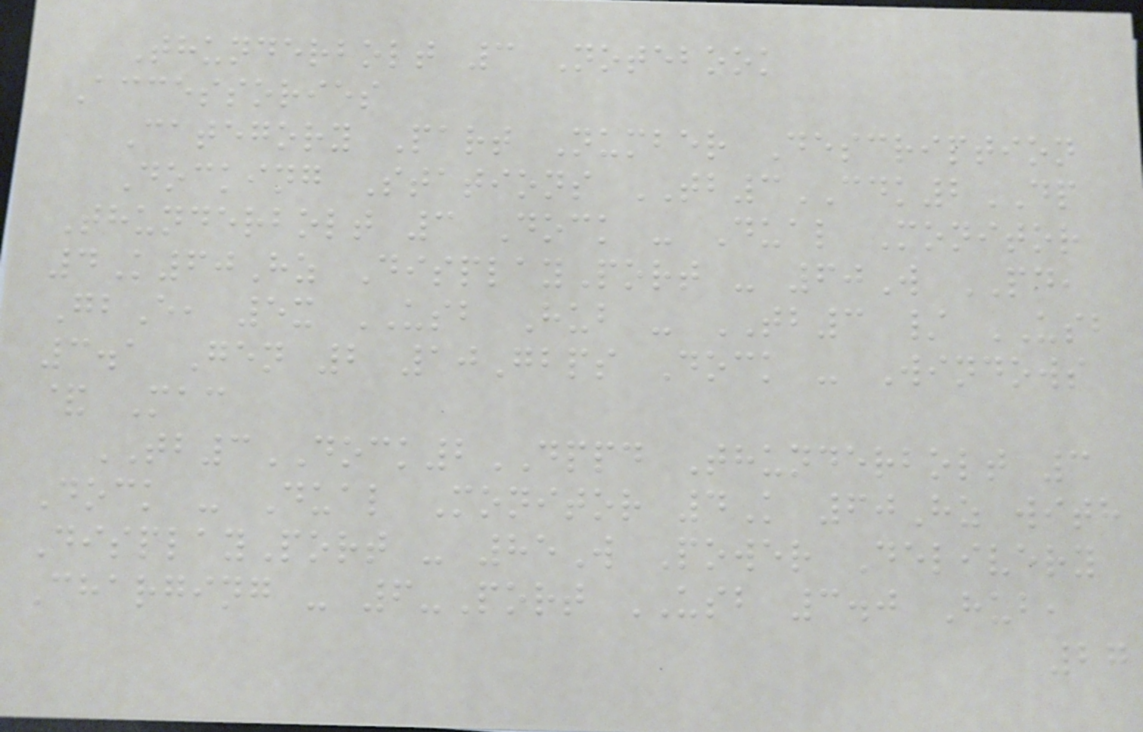Thunderbolt 3 Notebook
Accessories
Category Part Number Description
Docking Stations TB3CDK2DP
Thunderbolt 3 Dock - Dual Monitor
4K60Hz DisplayPort - 60W PD,
GbE, 5x USB Hub - TB3 / USB
3.1 Gen 2 10Gbps Dock - Windows
& Mac
TB3DOCK2DPPD Thunderbolt 3
Dock - Dual Monitor 4K 60Hz with
DisplayPort - 85W Power Delivery
Charging - 6-Port USB 3.0 Hub,
27
